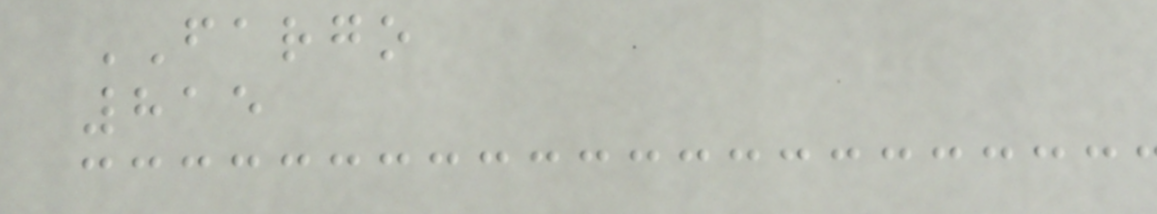FARGO
815
